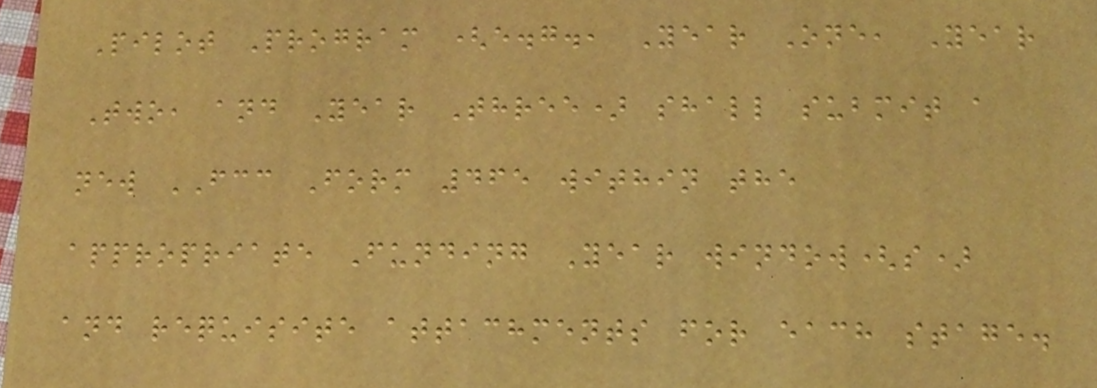Pilot Program (e.g., Year One, Year
Two, and Year Three) shall submit a
new FCC Form 465 within the
appropriate Funding Year window(s)
and requisite attachments for each stage.
